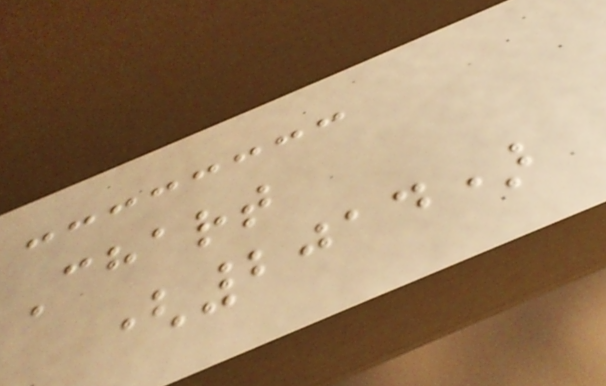Chart
(2014)
